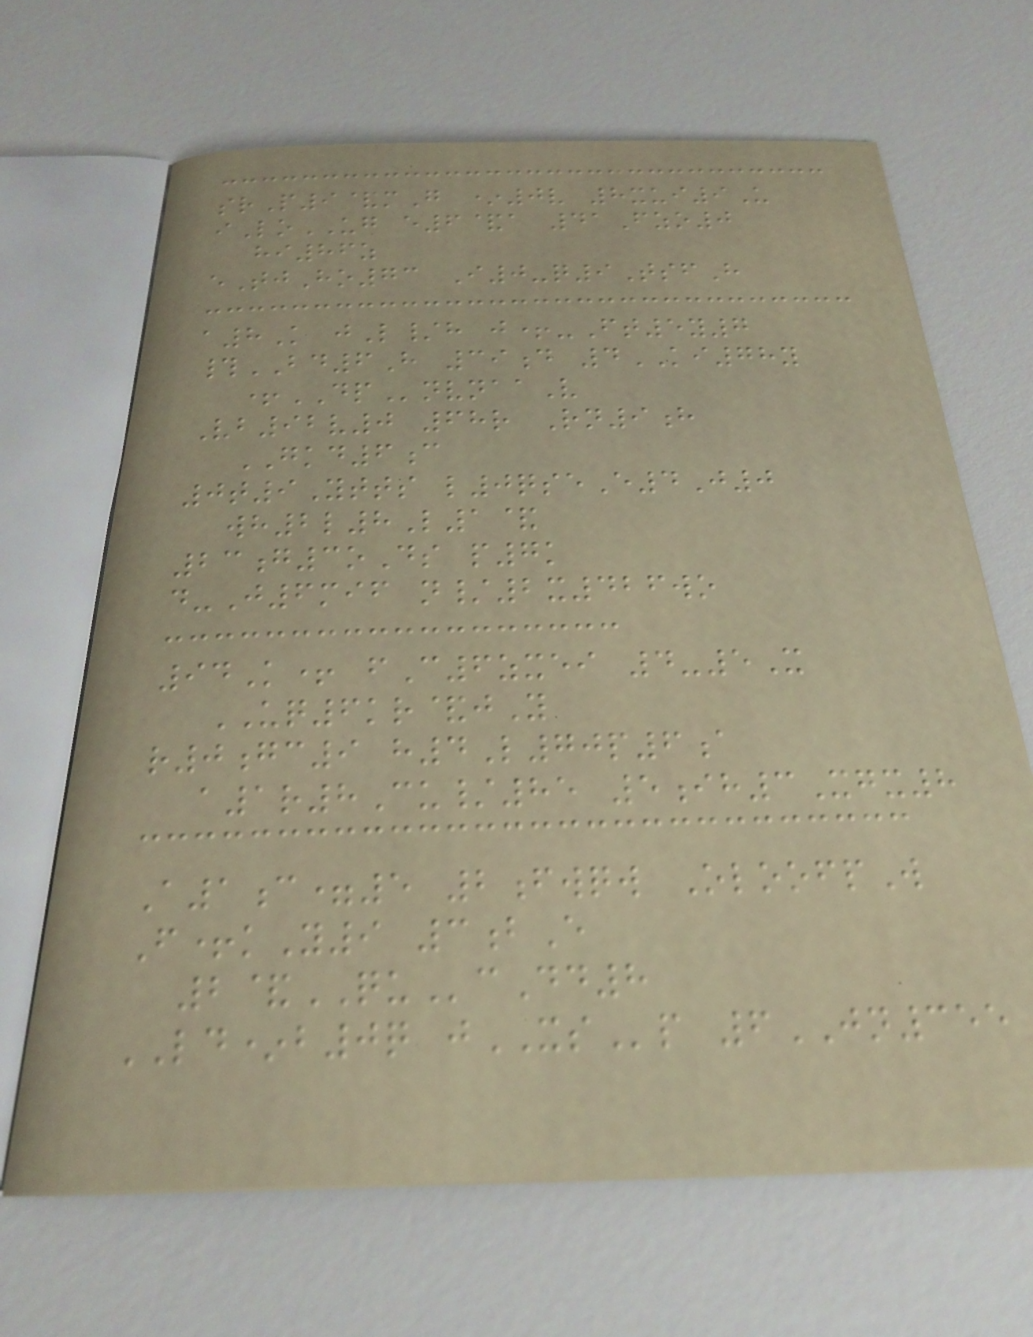srP9&mG *0v 8xui9U
iLoUG e6&a 41Fzo0
hi86z
eTjHo73 I0-q9TsfH
a8K jL/h j+-Ft5y7
#BD6H 39d 4KI78y
+DPnvnaaV
Vb92v0 68r Rn9h
GKD6c
0t9Ytts l0qseE4J0
wh2l8L1&
23g3oDs p7k
d-J6mif n/2x426wo
94K+ fC6zxei 4-5X
UQ6kr&jY
r0gc9 h4L70p6a
a1r8Cu/85 5ih3Xgx8
A1c=5 2fwqw OloofpW
F+kY9 3bE
2&QUcDd8
LD*b0q jXSp 6JN355
